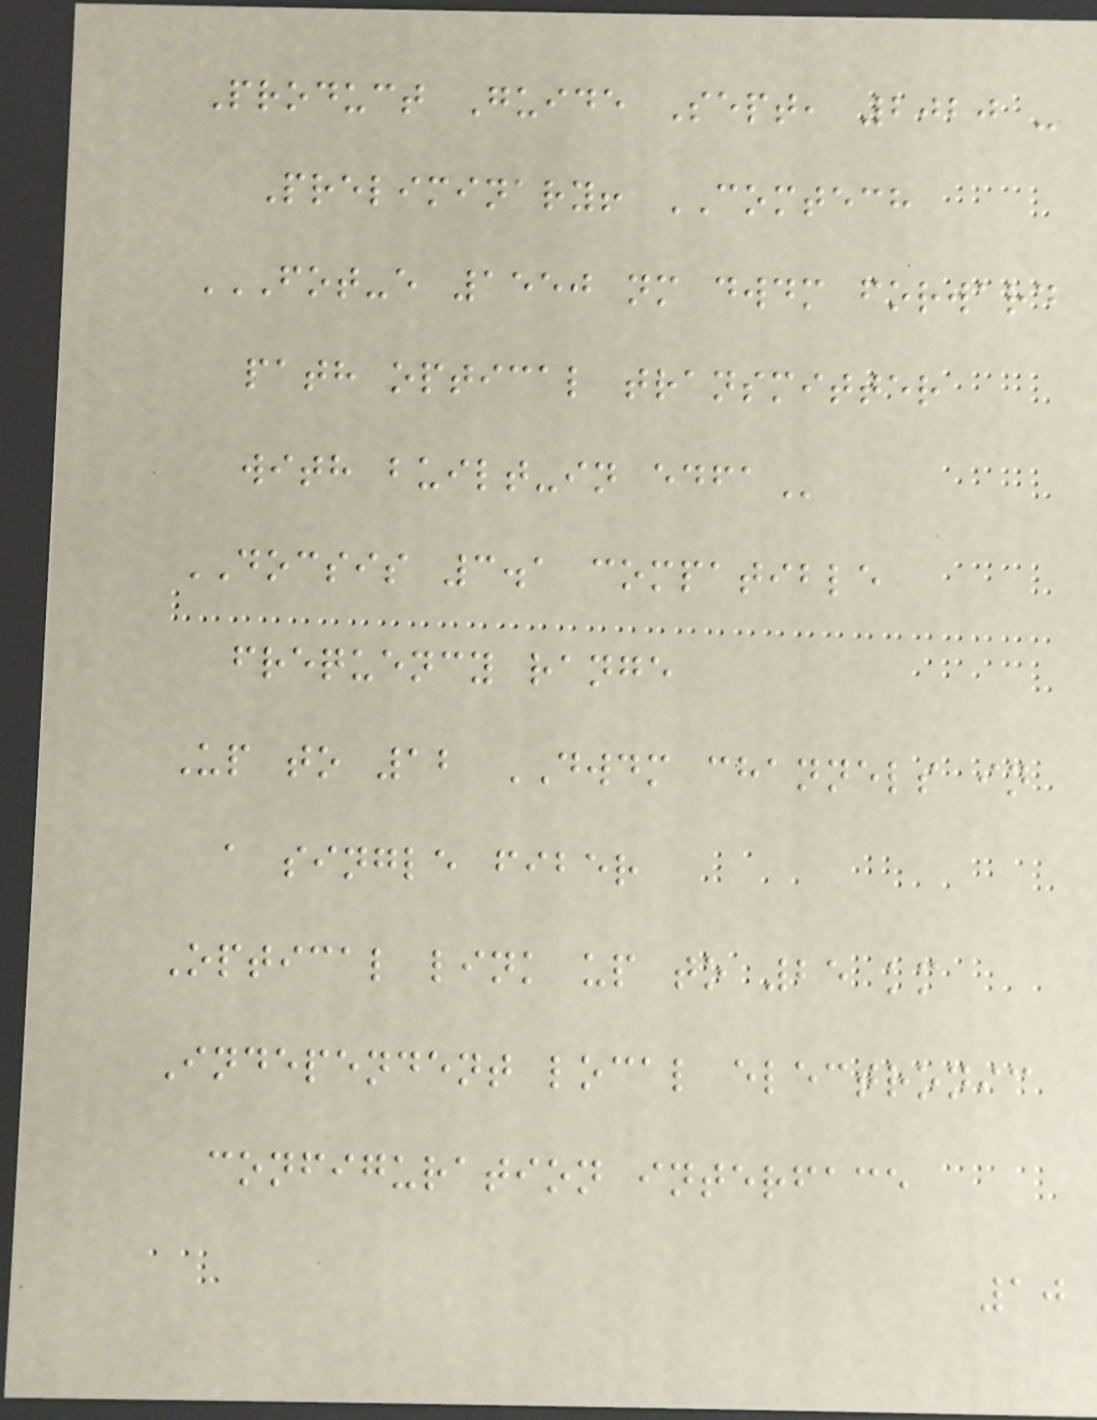Product Guide Sept, 2020 -
Preliminary! COMTECH
FOT-E 1550 NM DWDM FORWARD
PATH OPTICAL TRANSMITTER
WITH BUILT-IN EDFA
DOCSIS 3.1 compatible
frequency range
Up to 12 DWDM channels in
a single fiber
Optical link up to 25 km
Independent local electronic
configuration interface
10
